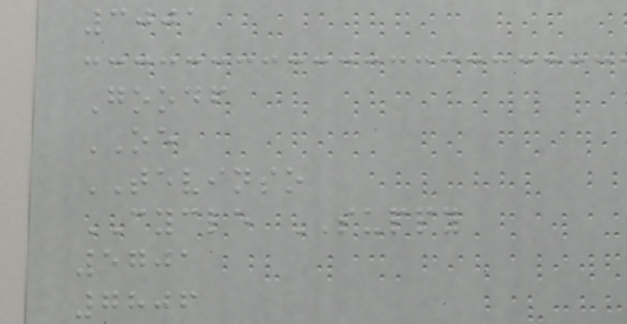3001
Goodf
OE
TEVINSO
CYCLE SUPPY
5701
7806
